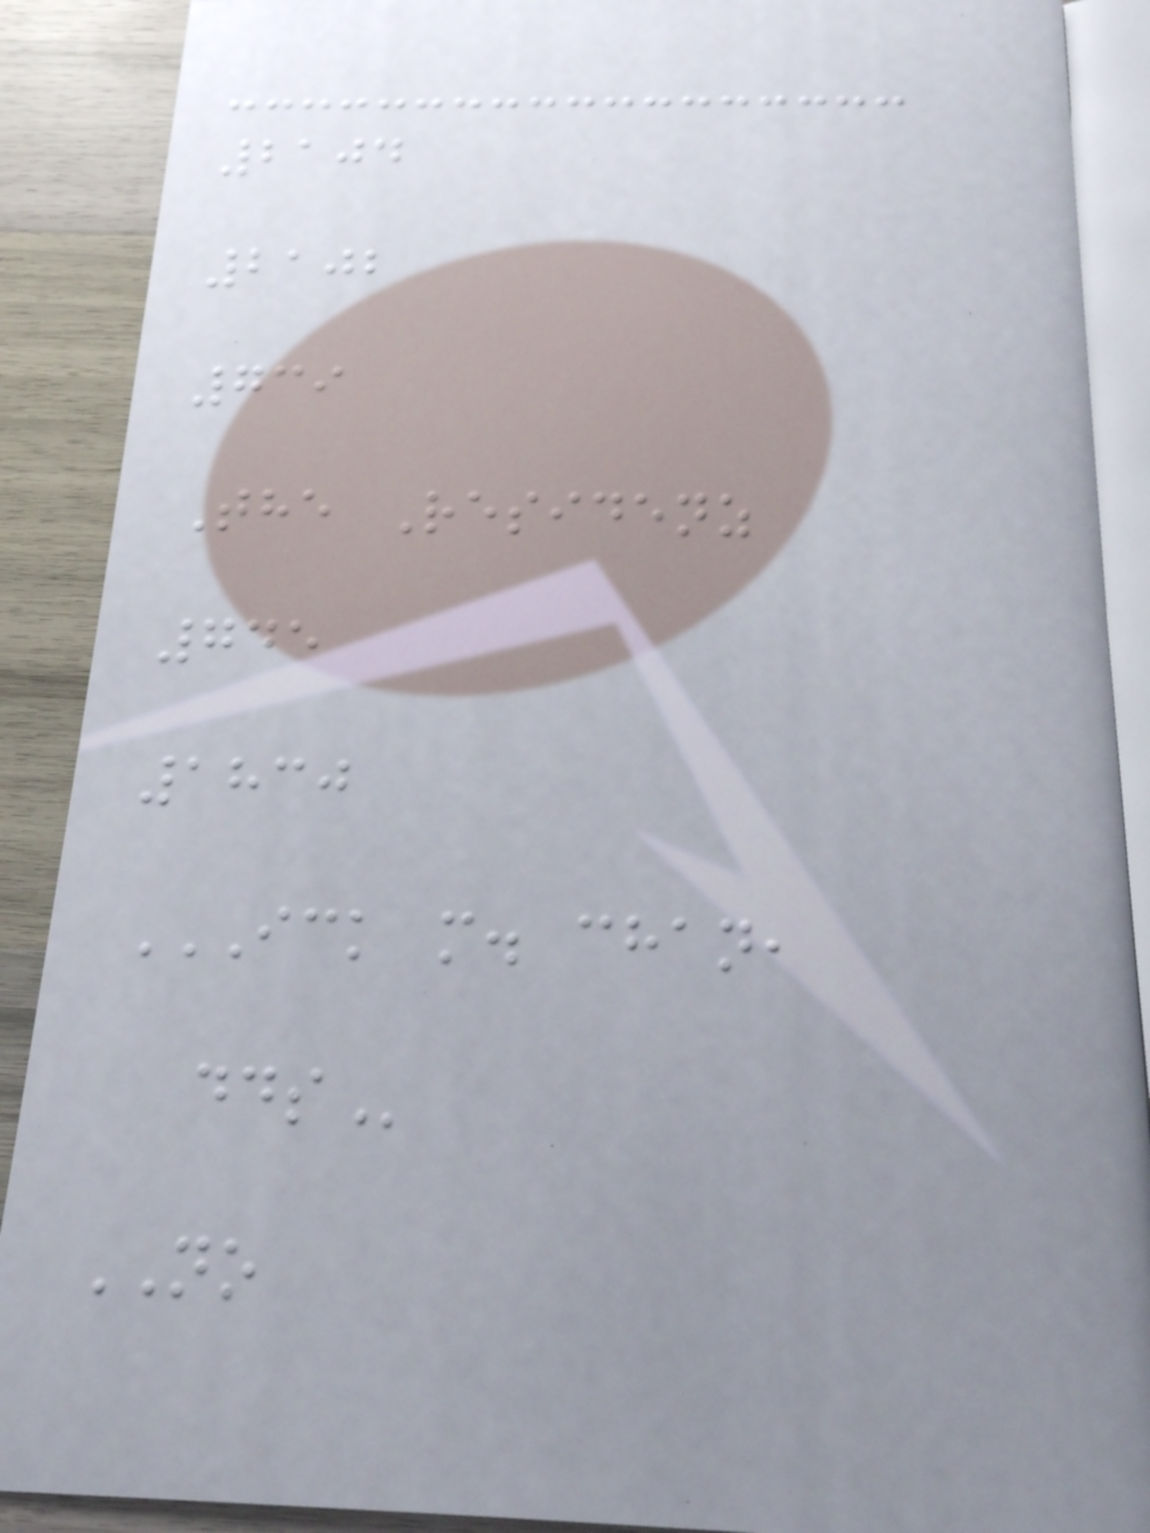2104
2102
739
The Residenz
745
1830
ICK M. CHAN,
DDS
NO
